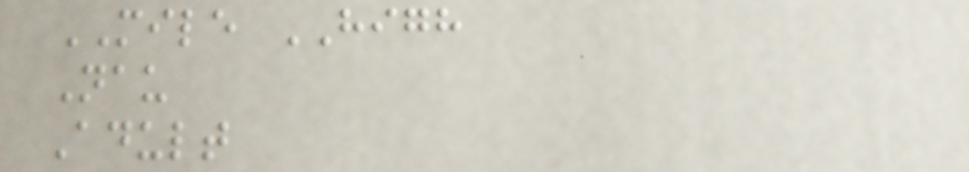MILE HIGH
Nau
Adult
